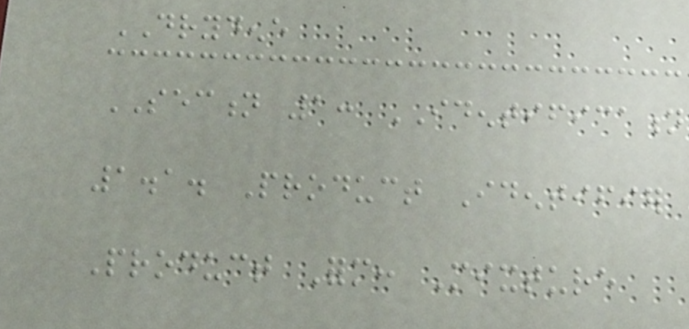DRYDENE
SECTION 1: IDENTIFICATION
1.1. Product Identifier
Product Form: Mixture
